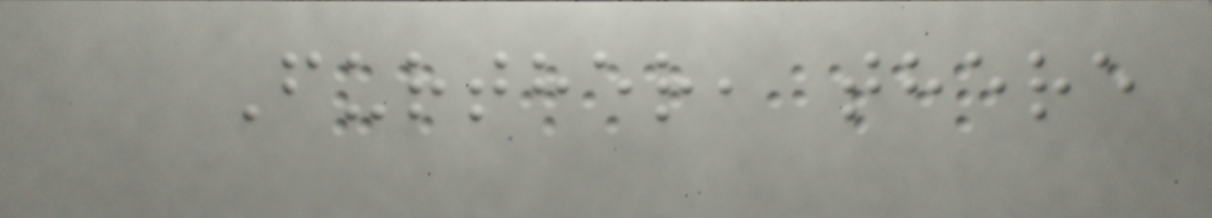Further, there
